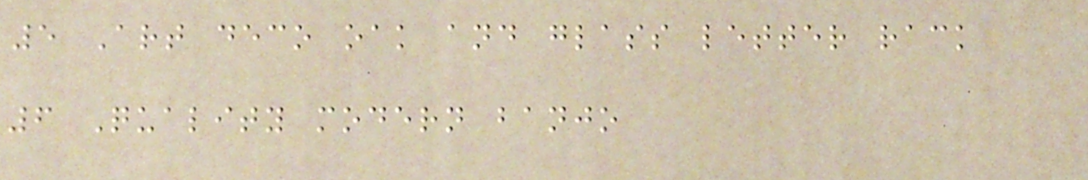5 Art deco oak and glass letter rack
6 Quality modern banjo
